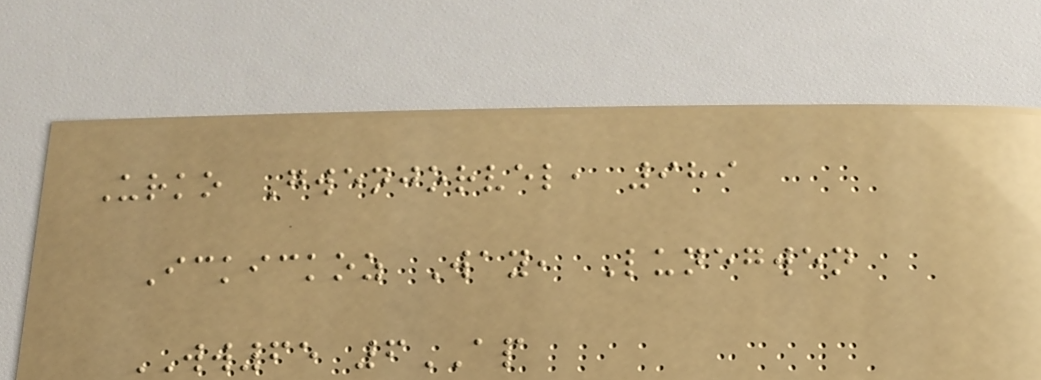Urko Gwenjorvel, 989
Ickickoz Way, Lunegwen
WW65 6AP
